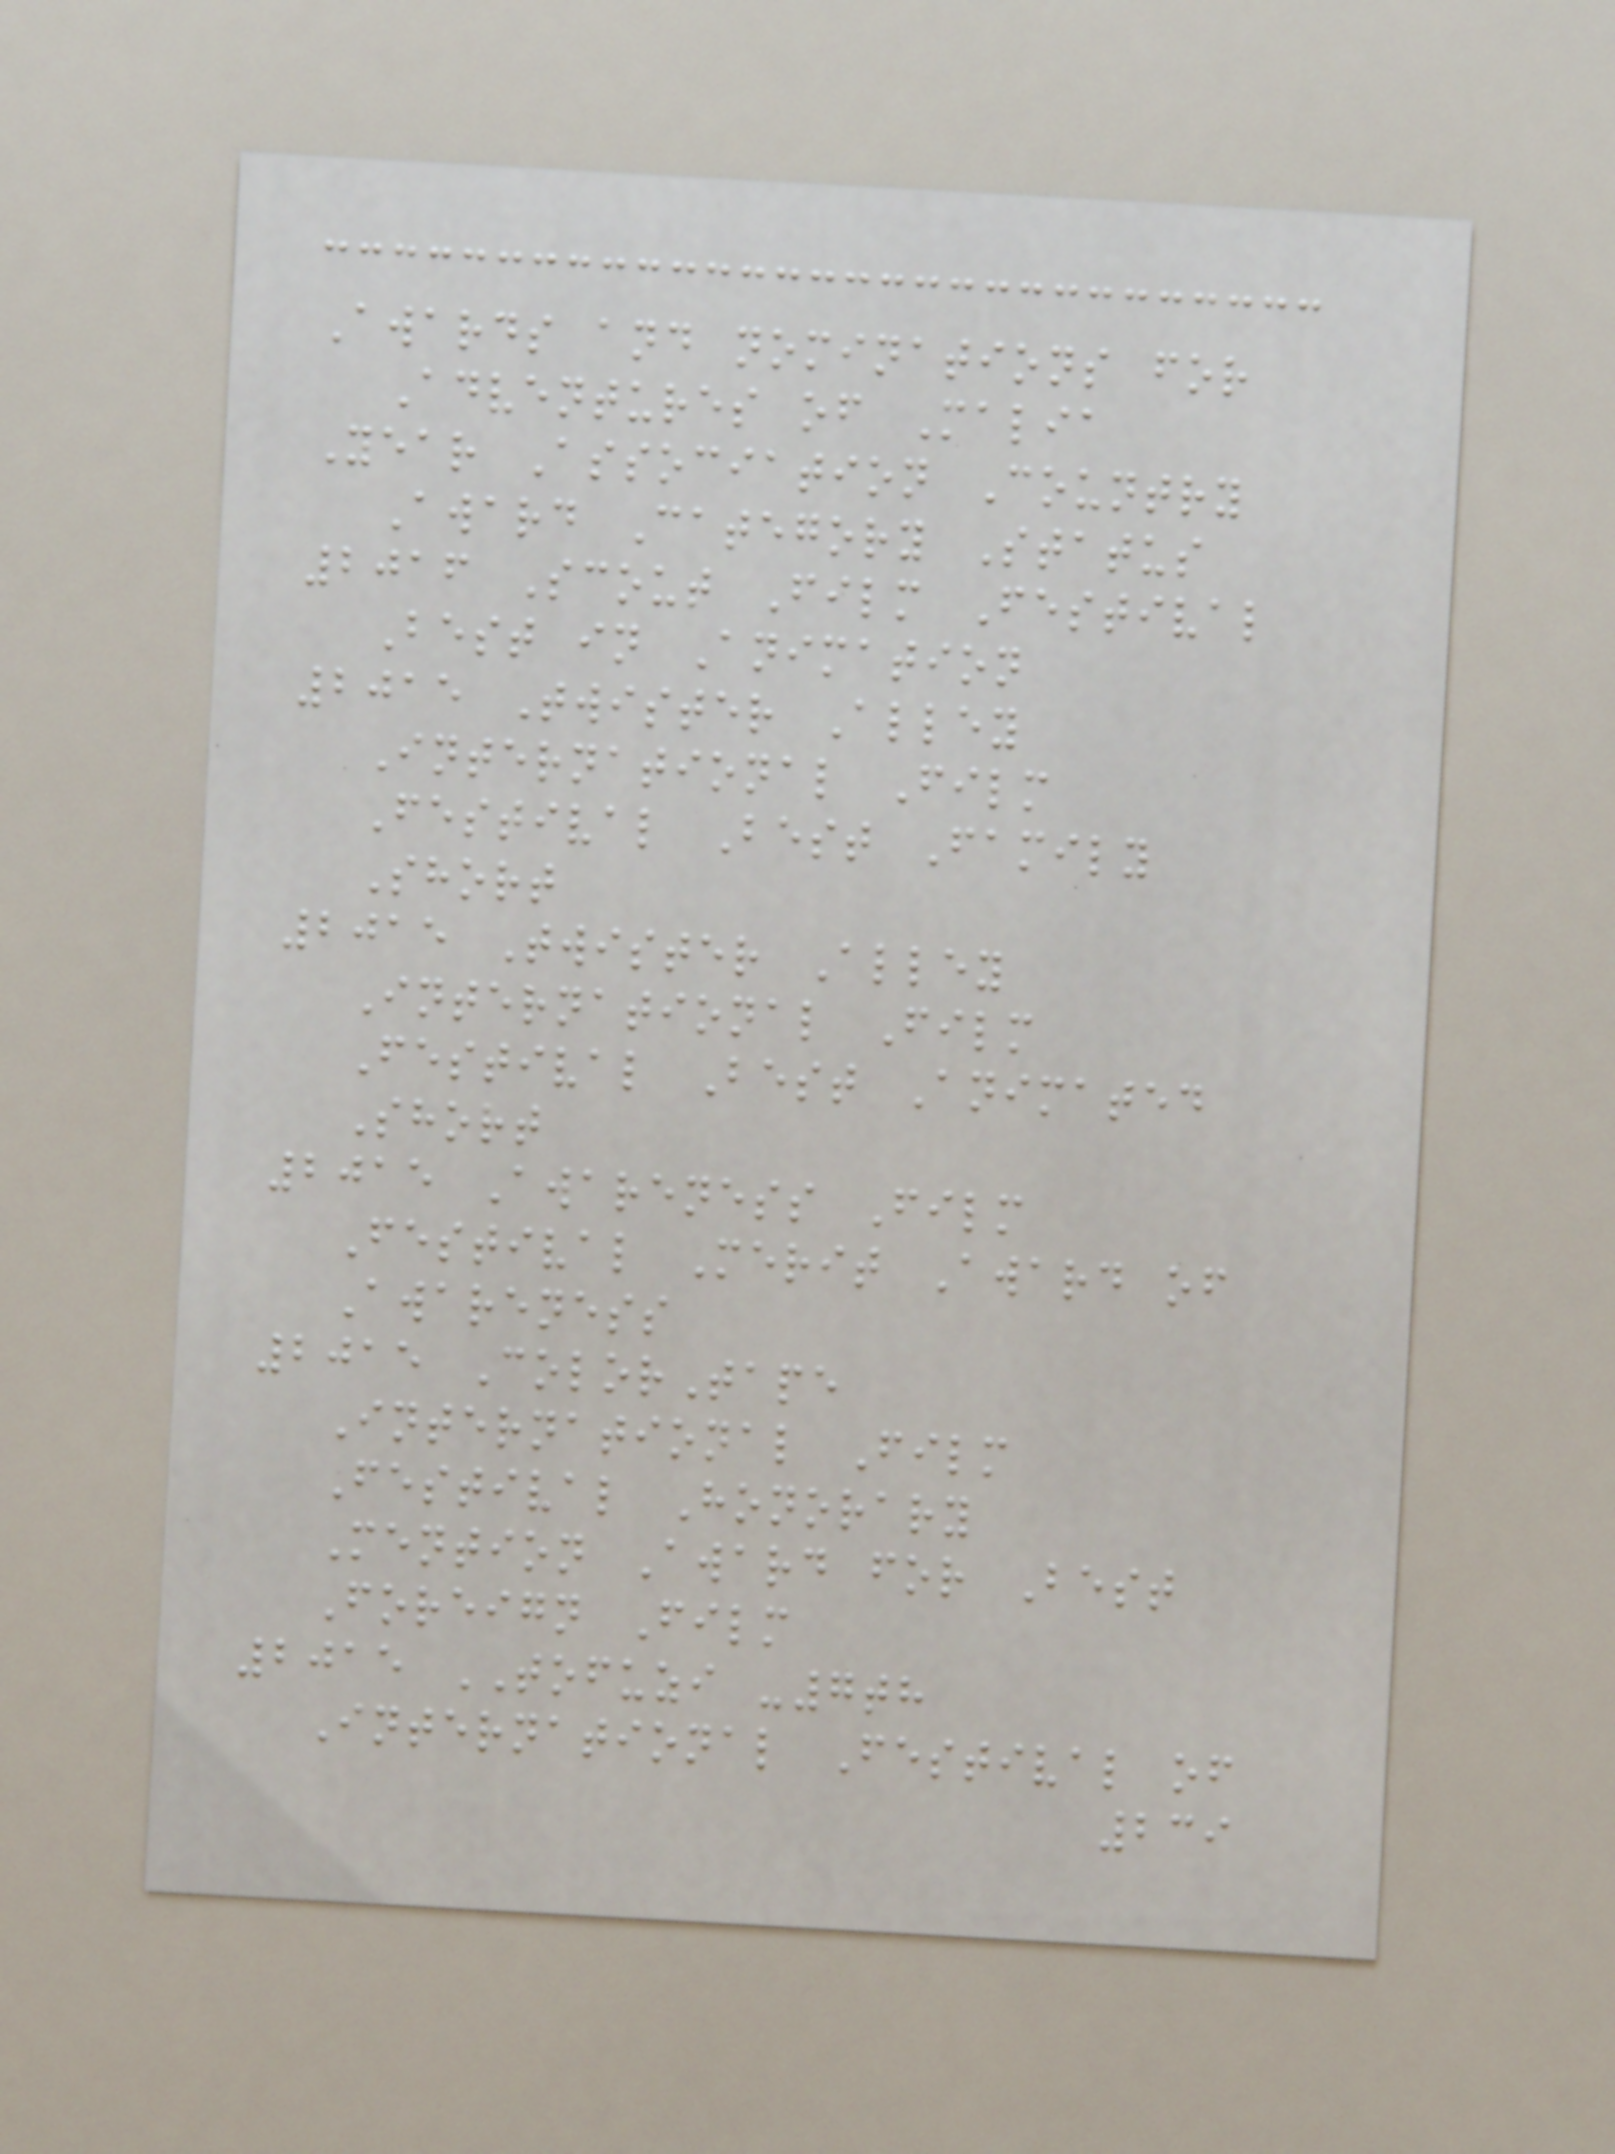Awards and nominations for
Adventures of Malia
Year Association Country
Award Category Status
2016 Scout Film Festival
Best in Animation
2015 Twister Alley
International Film
Festival Best Family
Short
2015 Twister Alley
International Film
Festival Best Animated
Short
2015 Awareness Film
Festival Merit Award of
Awareness
2015 ColorTape
International Film
Festival Honorary
Mention Award for Best
Foreign Film
2015 TOFUZI -7th
International Festival of
239
